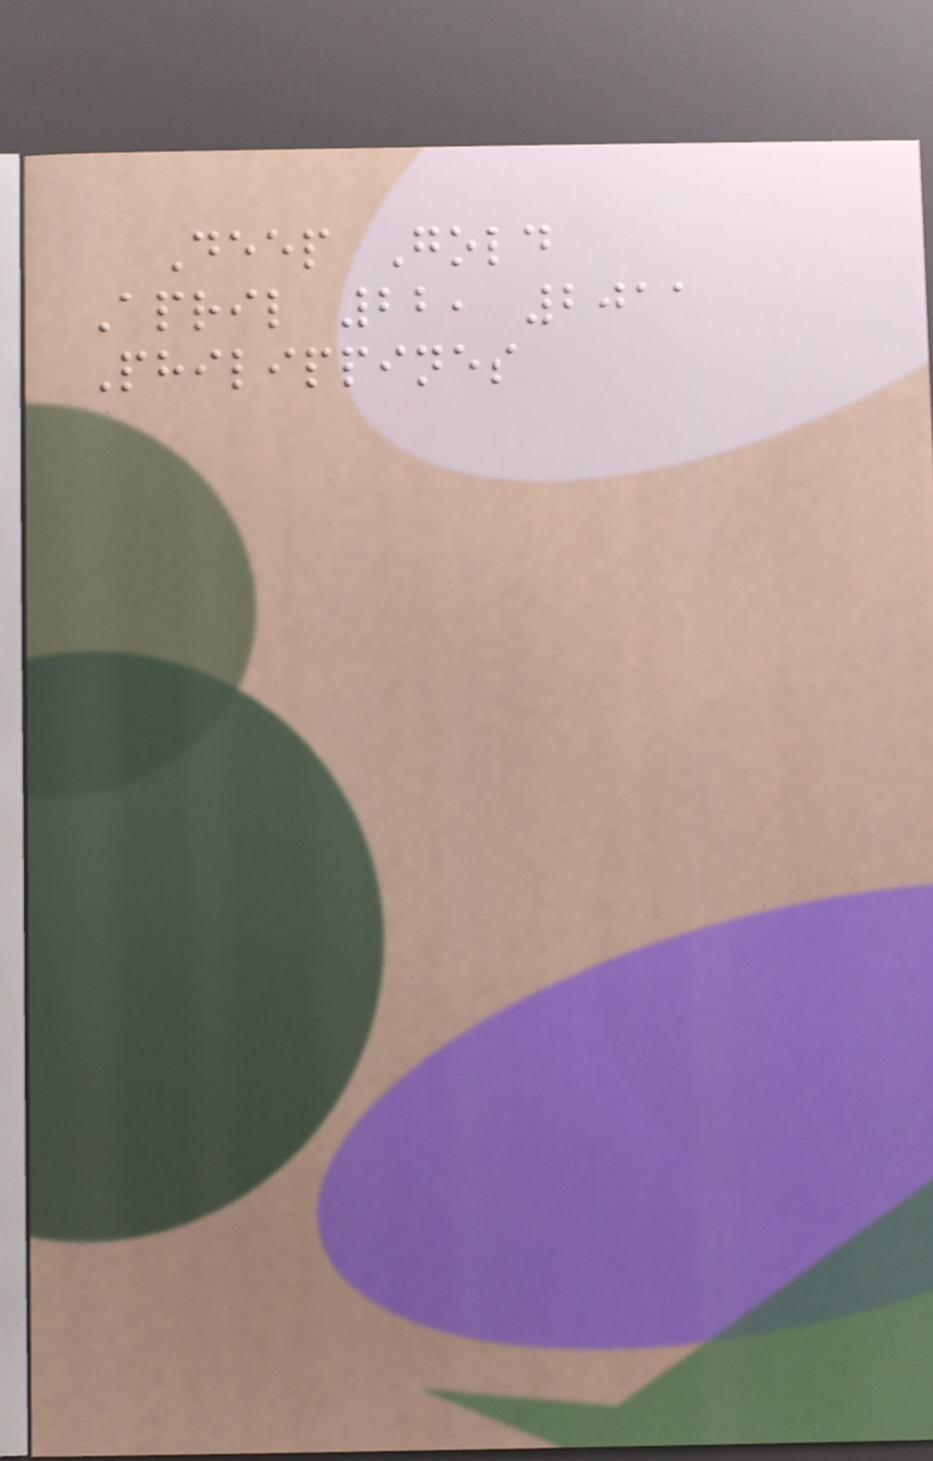Deep Gold
April 22, 2011
Philippines
